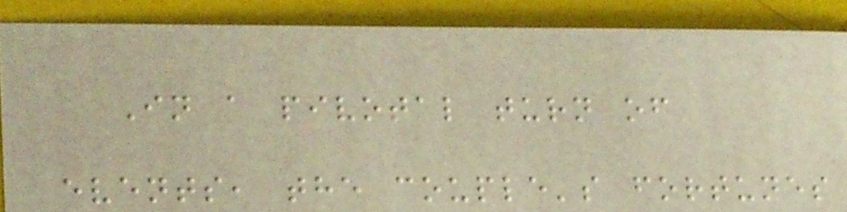In a pivotal turn of
events, the couple's fortunes
